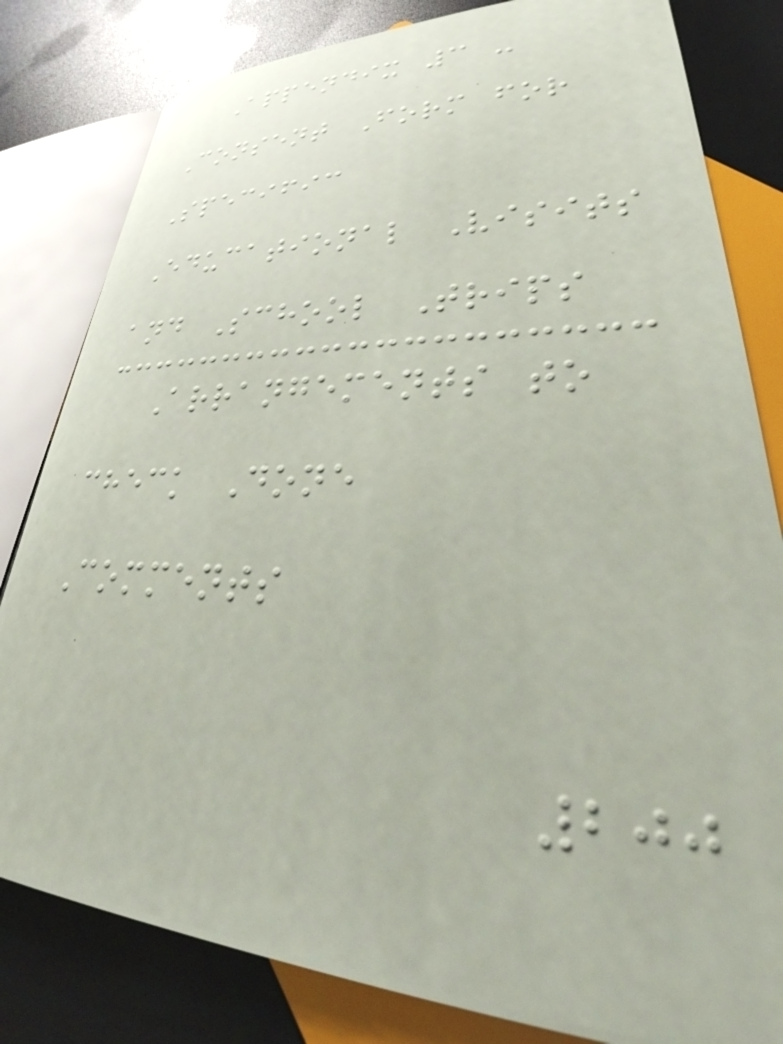Appendix 3 -
Consent Form for
Specific
Educational Visits
and School Trips
Arrangements to
check Done
Comments
200
